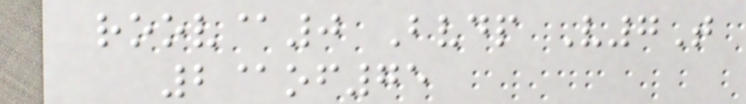roov@0 Bvdp V7T
2@of75
